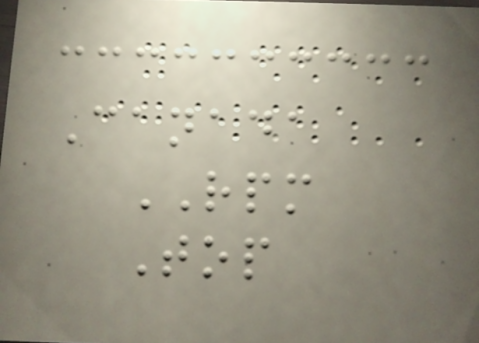Canada
RPM
Top
